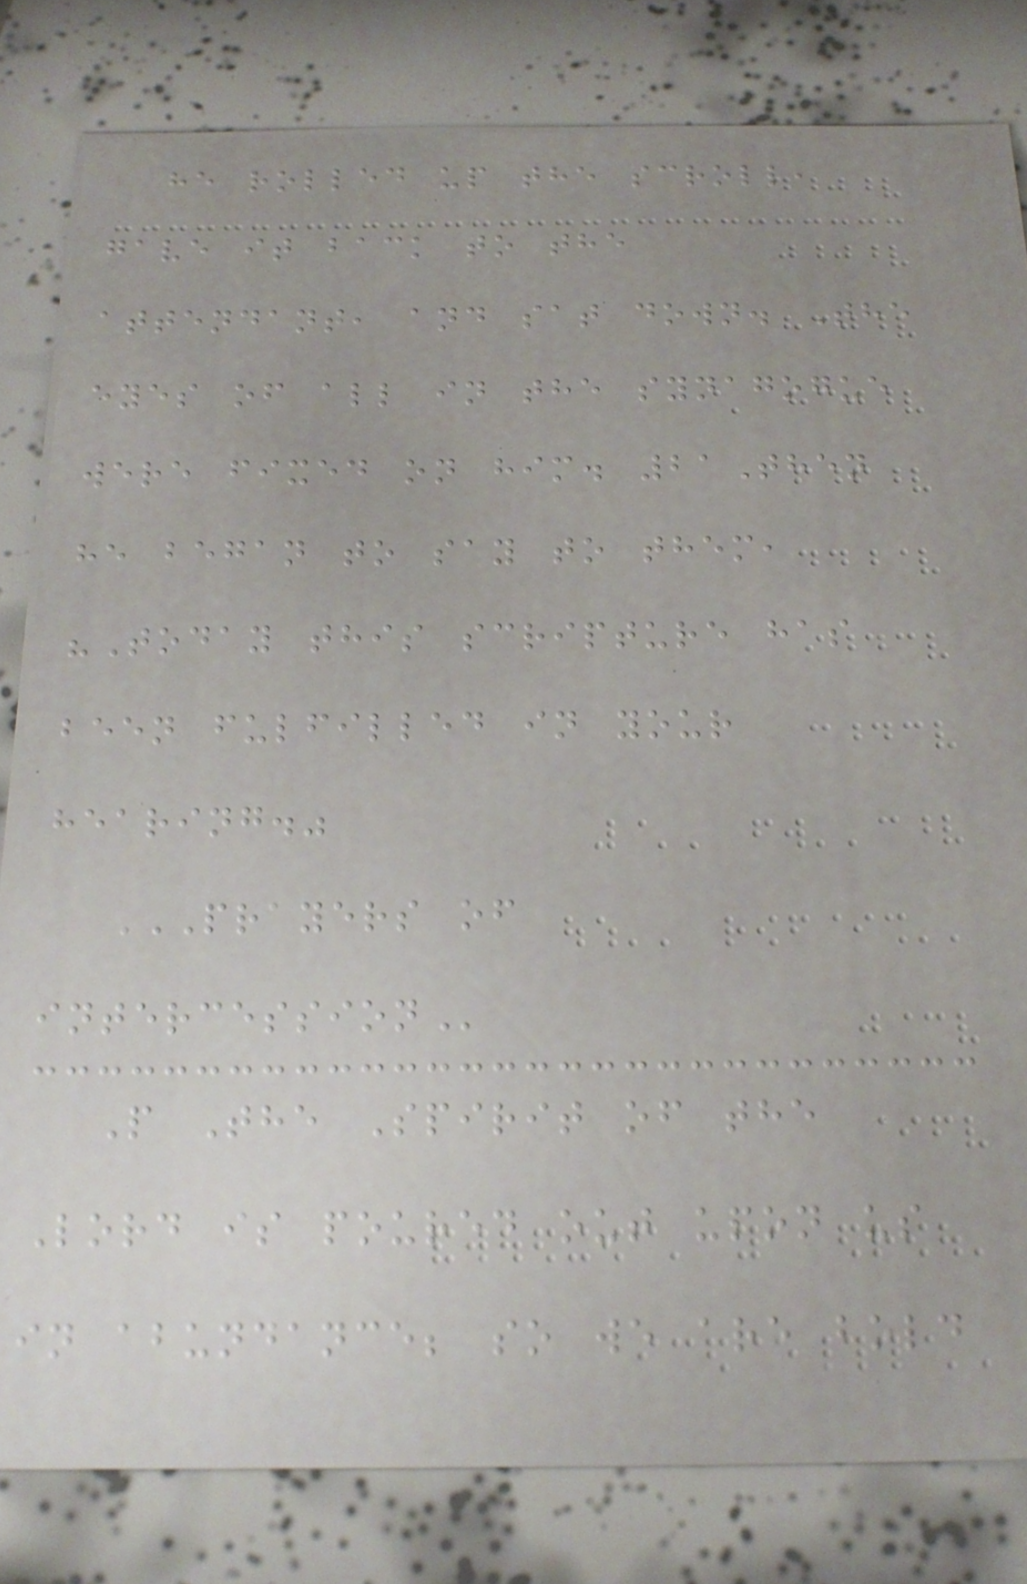he rolled up the scroll,
gave it back to the
attendant, and sat down. The
eyes of all in the synagogue
were fixed on him. 21Then
he began to say to them,
"Today this scripture has
been fulfilled in your
hearing."
PRAYERS OF
INTERCESSION
P The Spirit of the
Lord is poured out upon us
in abundance; so we are bold
